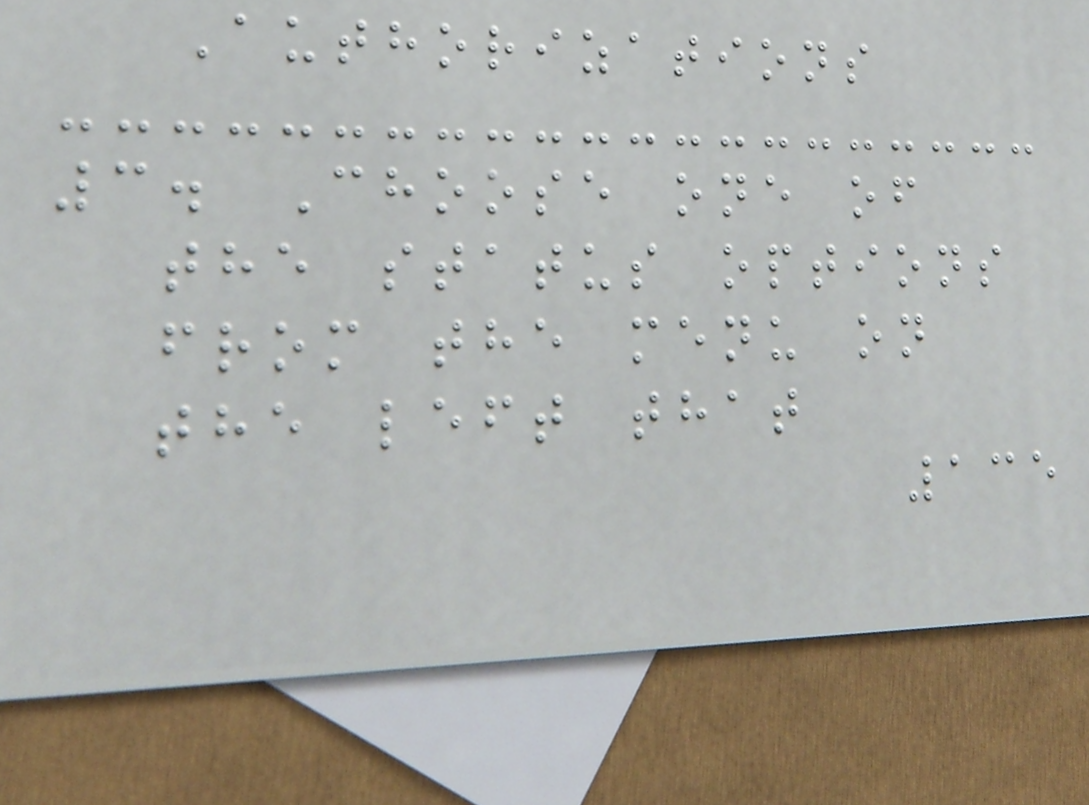Authorizations
3. Choose one of
the status options
from the menu on
the left that
135
